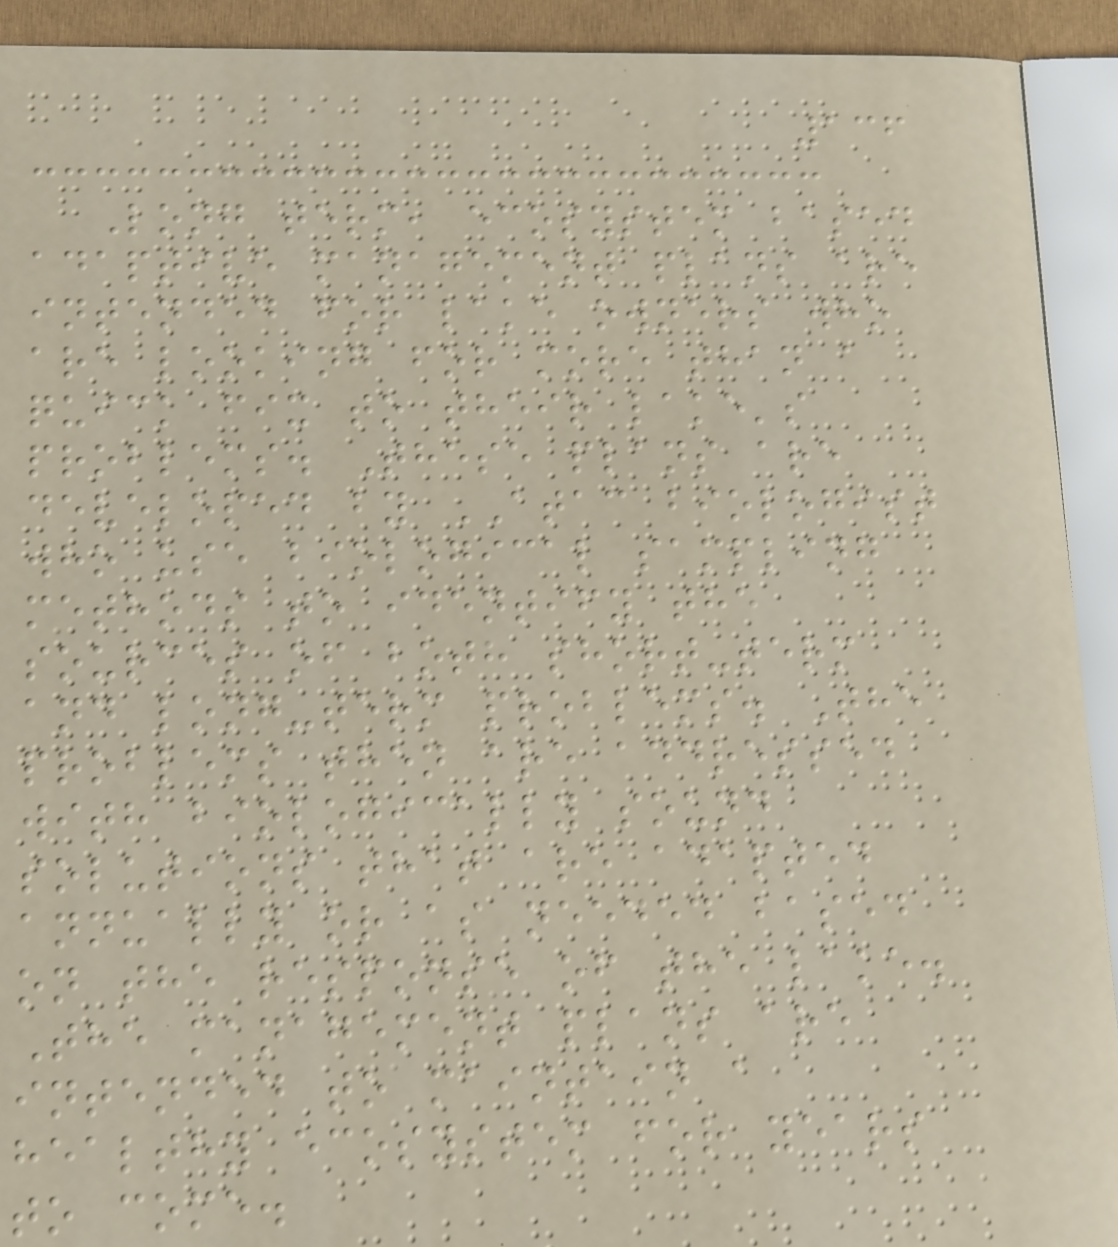136
Long term, ecosystem based
adaptive management plans are
intended for lake owners who
are looking for more than a
quick fix to their lake's
problems. These plans are
developed by ATAC biologist
who use biological sampling
methods to identify the
sources of both short-term
and long-term problems. The
problems then are addressed
with biologically sound
solutions that are adapted
annually or as needed based
on the response of the lake.
The management plans are
intended to maintain a
healthy ecosystem for years
to come.
